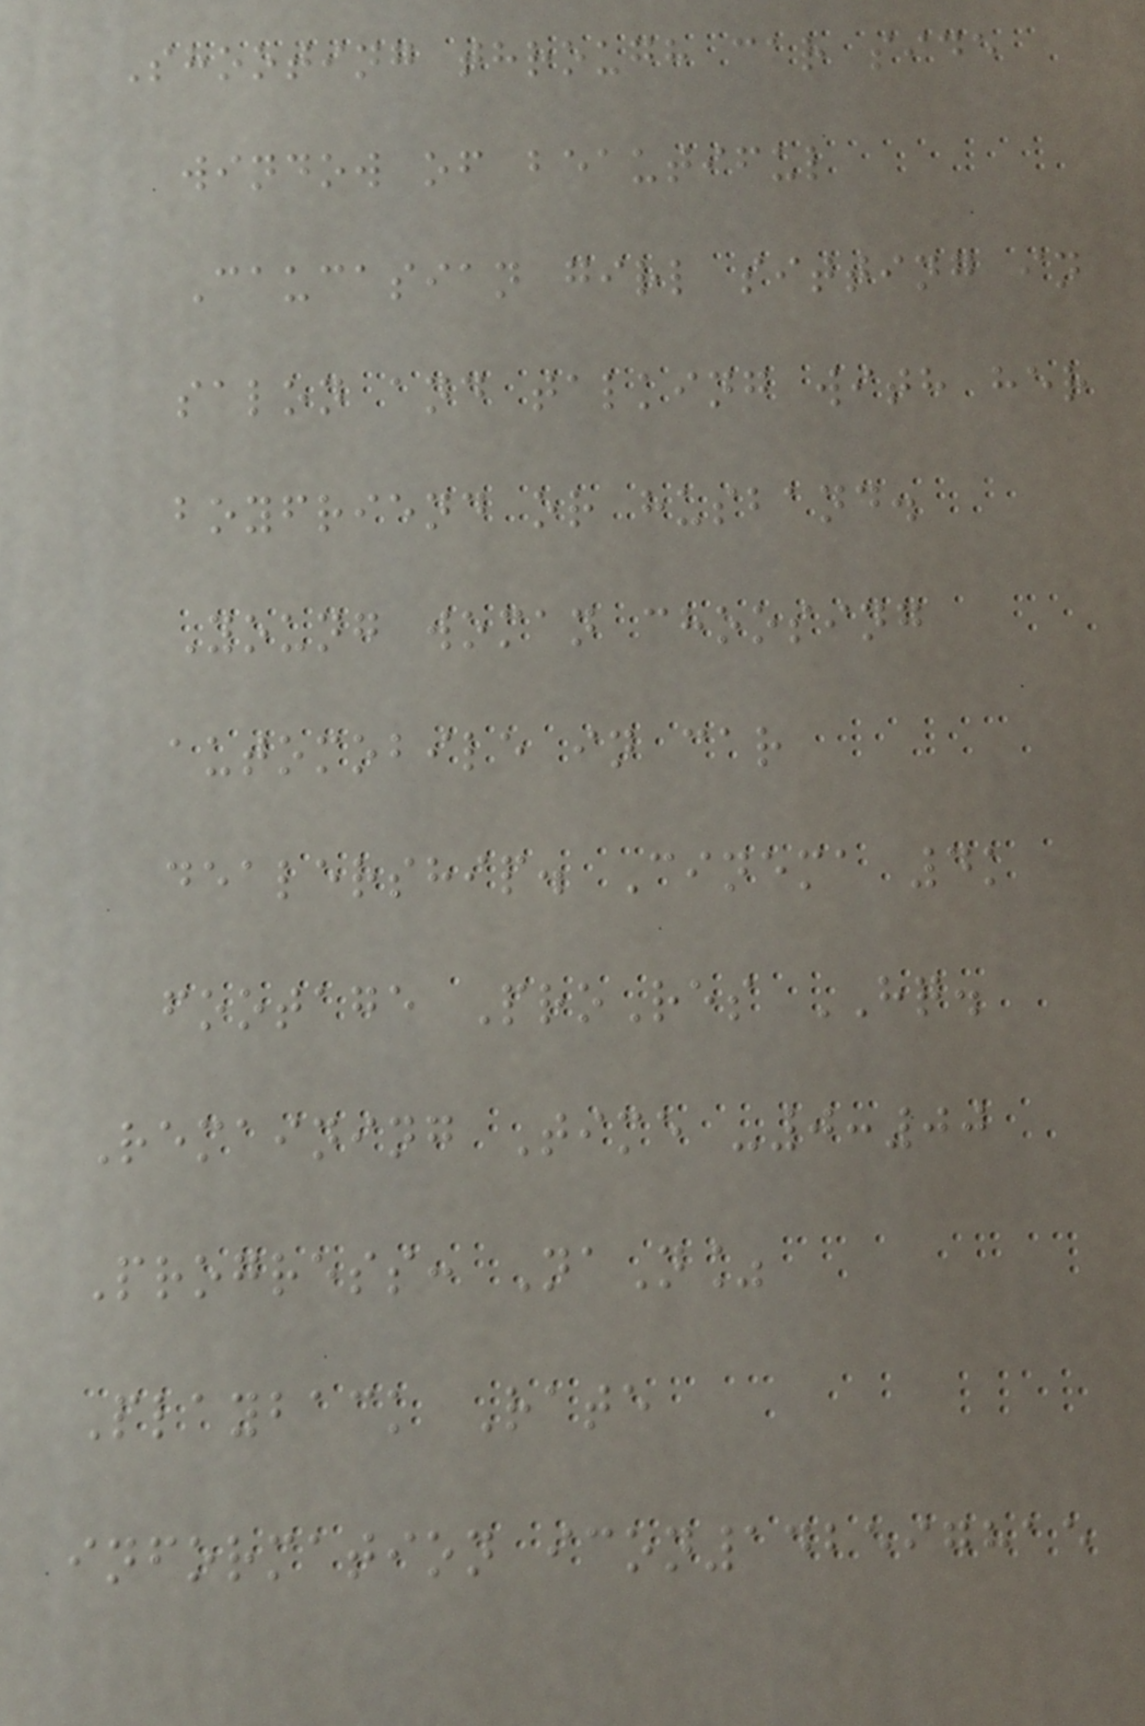Shooting through car side
window of beautiful
Caucasian girl sitting in
salon and talking with her
boyfriend or husband.
Young woman choosing
automobile in car
dealership. Cinema 4k
footage ProRes HQ.
Remaining Time -0:00
Progress: NaN%
Playback Rate
information icon142597815
